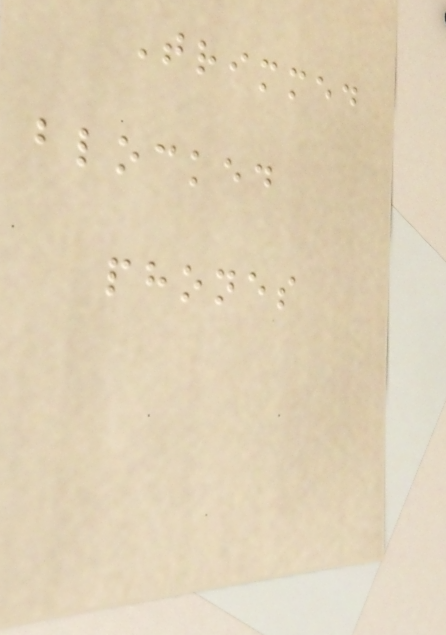Trimmed
blocked
phones
